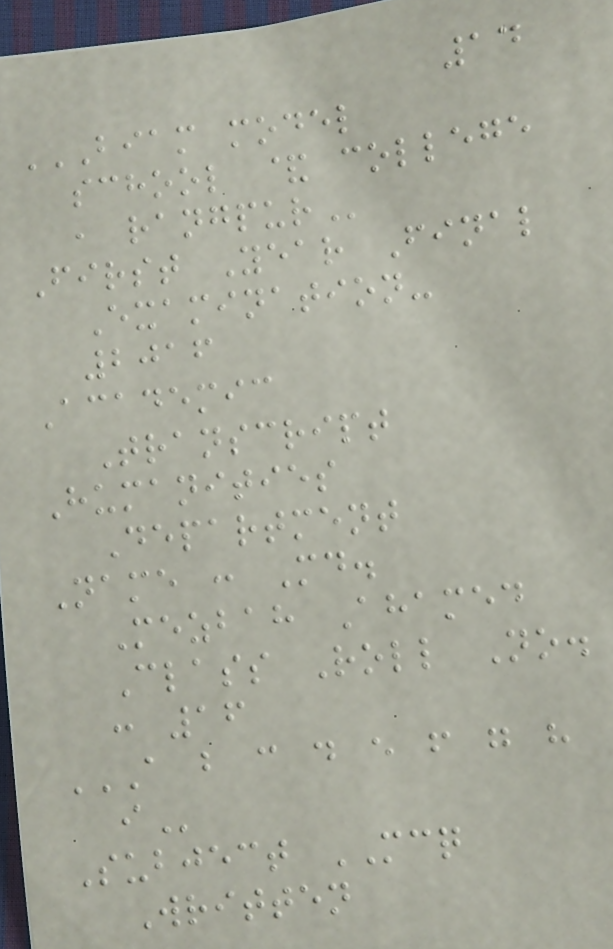14
BIAM MODEL
SCHOOL & COLLEGE
, RANGPUR
First Year Final
Examination-
2016
Academic
Transcript
Humanities
Department
Name : Md.
Mezbah Ahamed
Class Roll No.
: 16
A B C D E F G H
I
Subject MCQ
Written
